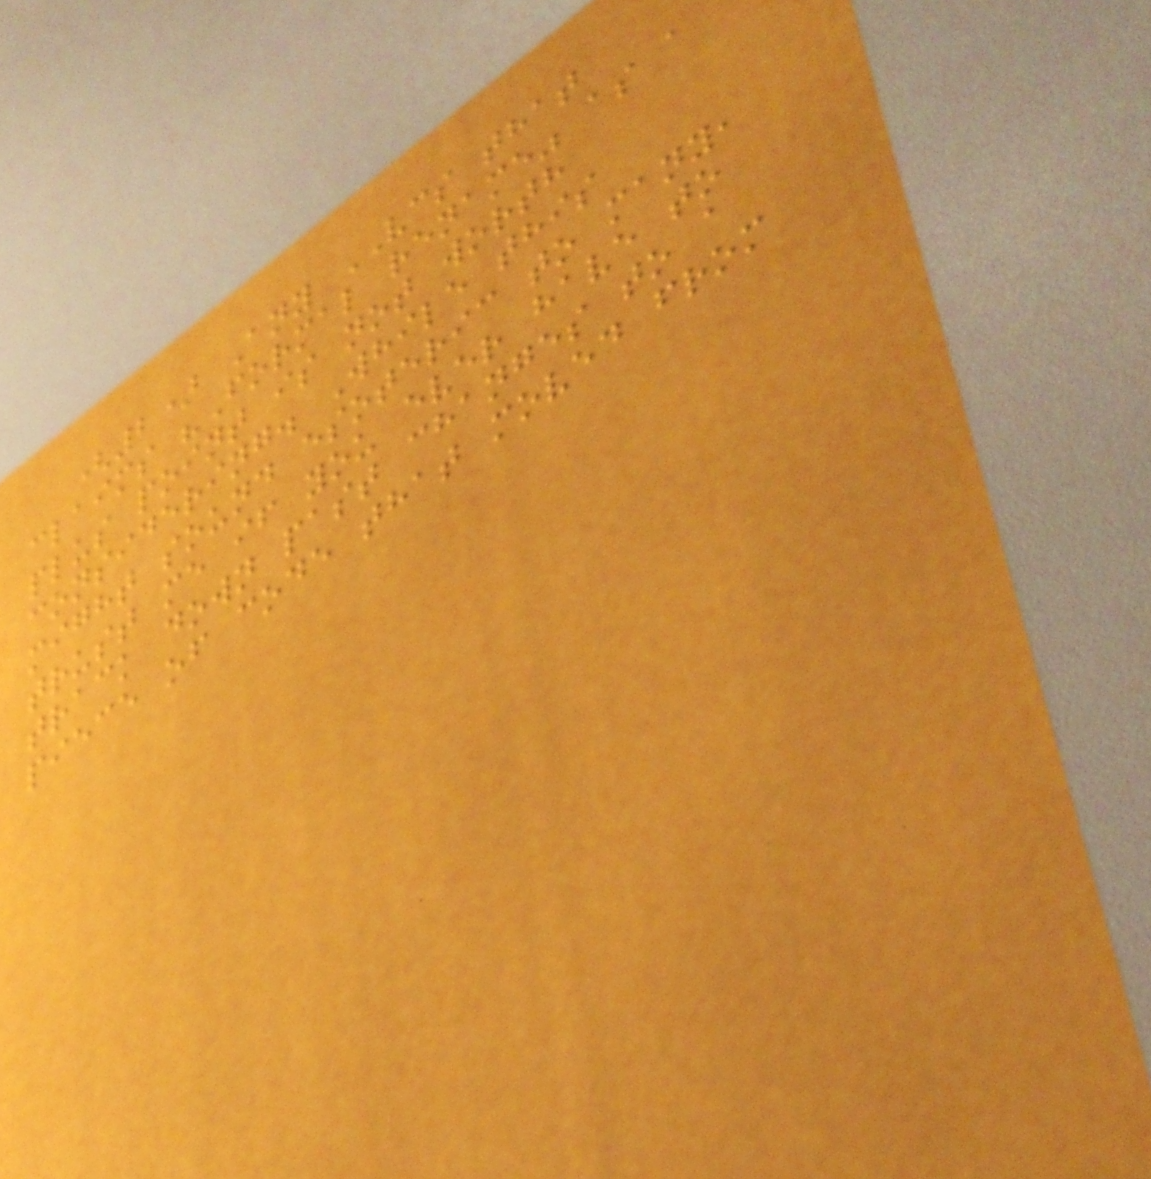(2) Any VCS that
claims "Formal rename" as a
plus point is not worth
considering. While this
might sound esoteric to many,
trust me if you ever have to
track down past changes to a
piece of code that moved from
